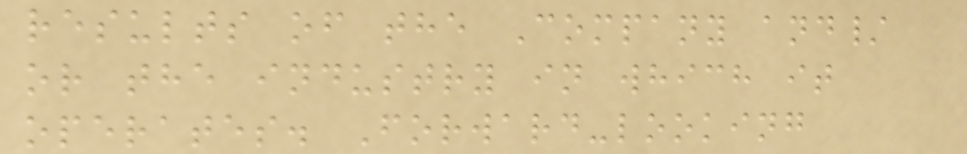results of the Company and/
or the industry in which it
operates. Forward-looking
